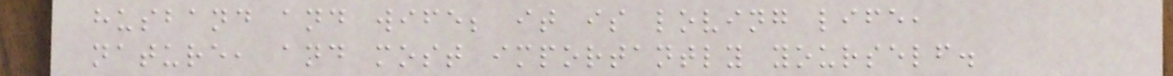husband and wife; it is loving life,
nature, and most importantly yourself.
